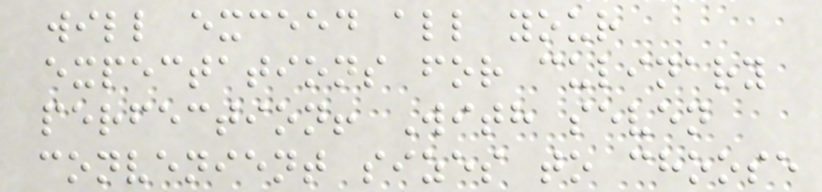will exceed all your
expectations for culinary
perfection! With seven
convenient sizes to choose
